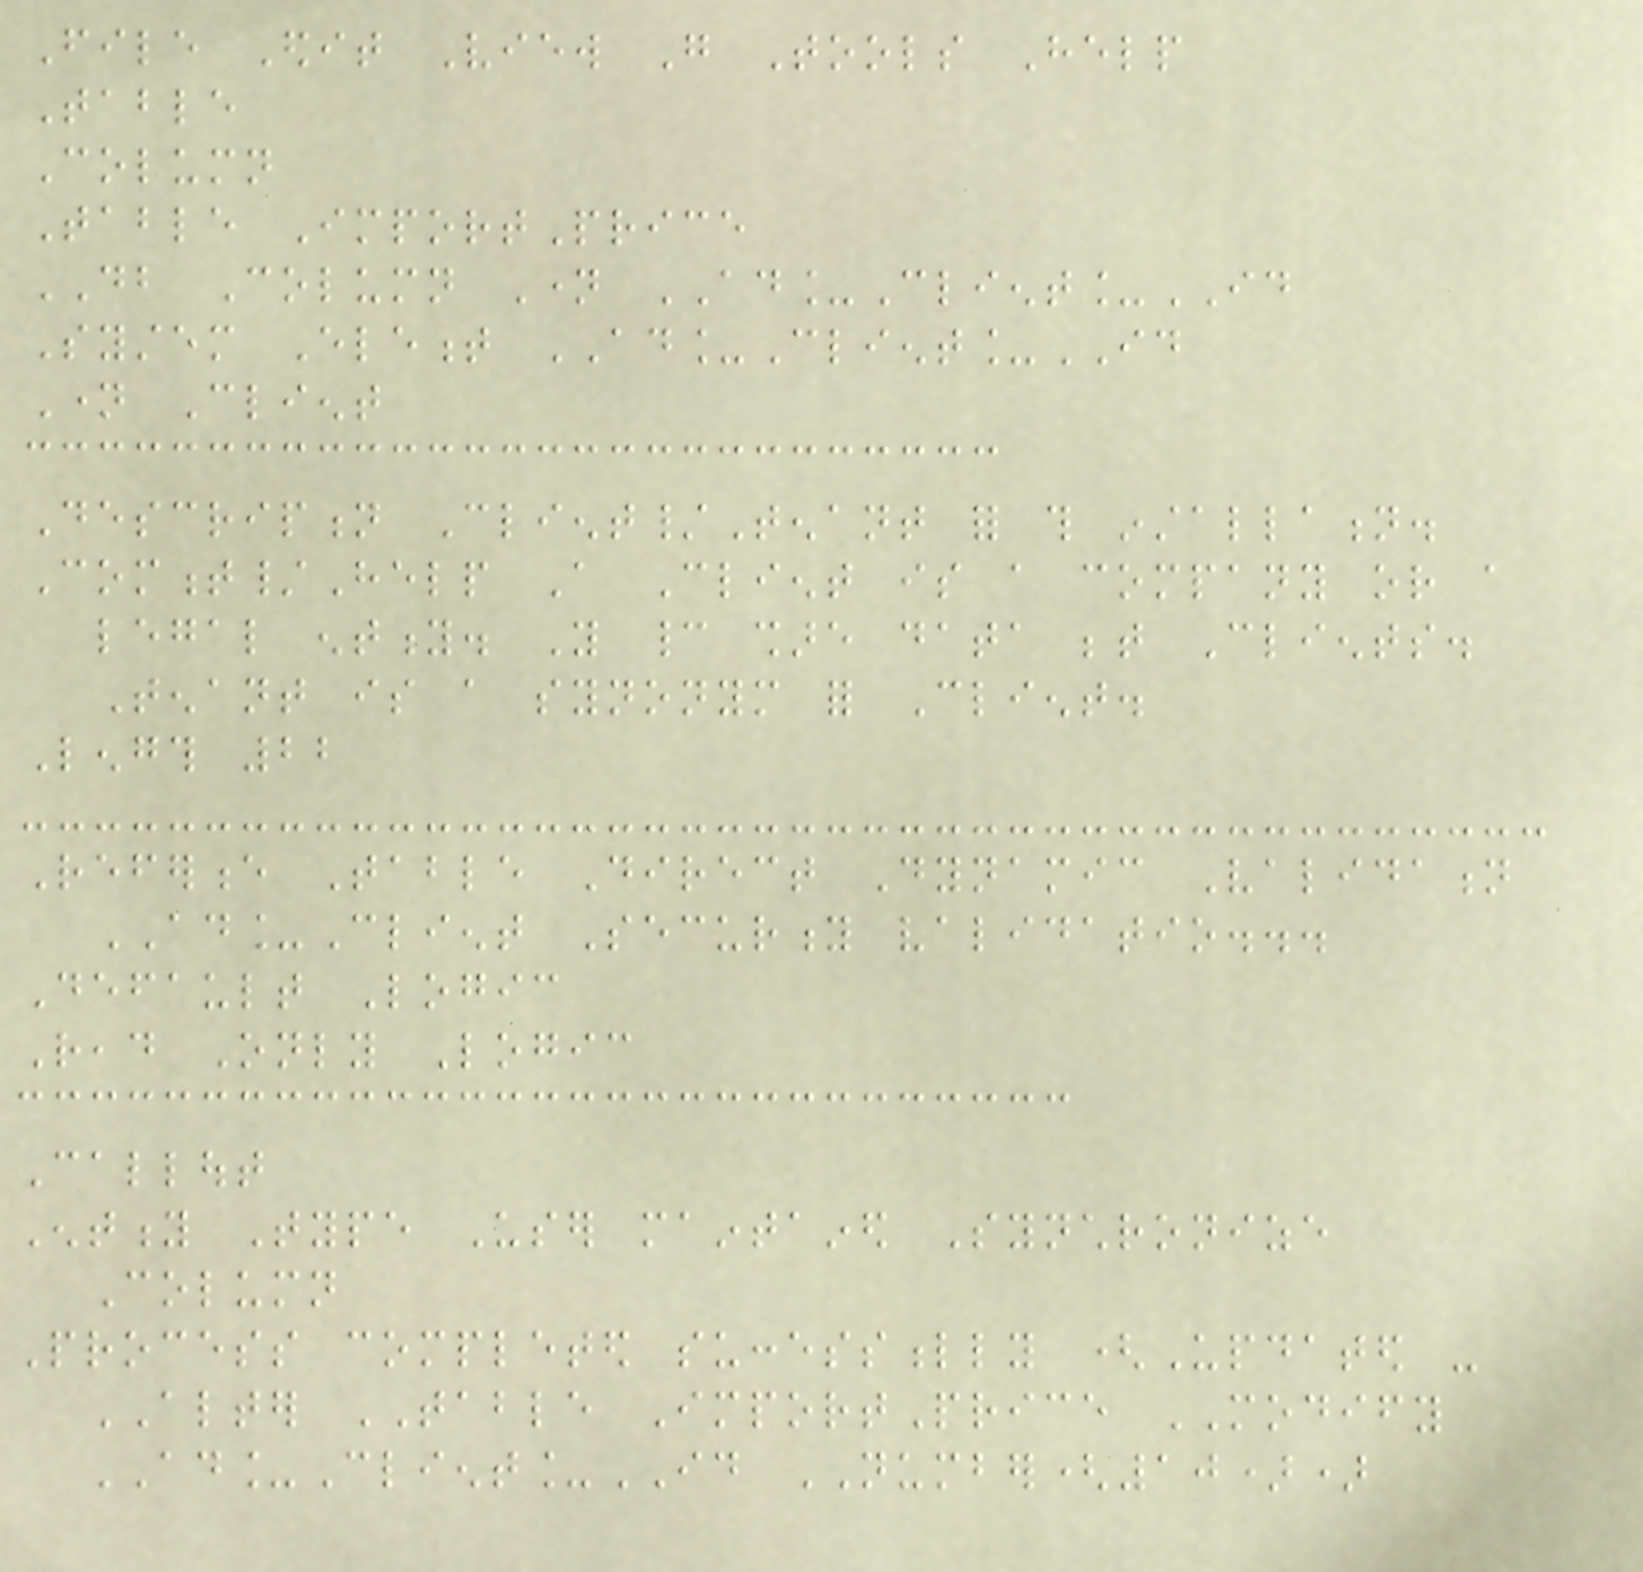File Edit View Go Tools Help
Table
Column
Table ImportPrice
DB Column Name AD_Client_ID
System Element AD_Client_ID
Name Client
Description Client/Tenant for this installation.
Comment/Help A Client is a company or a
legal entity. You cannot share data between Clients.
Tenant is a synonym for Client.
Length 22
Reference Table Direct Dynamic Validation
AD_Client Security validatio...
Default Logic
Read Only Logic
Callout
Entity Type User maintained Synchronize
Column
Process completed successfully (Updated -
ALTER TABLE ImportPrice MODIFY
AD_Client_ID NUMBER(10))
